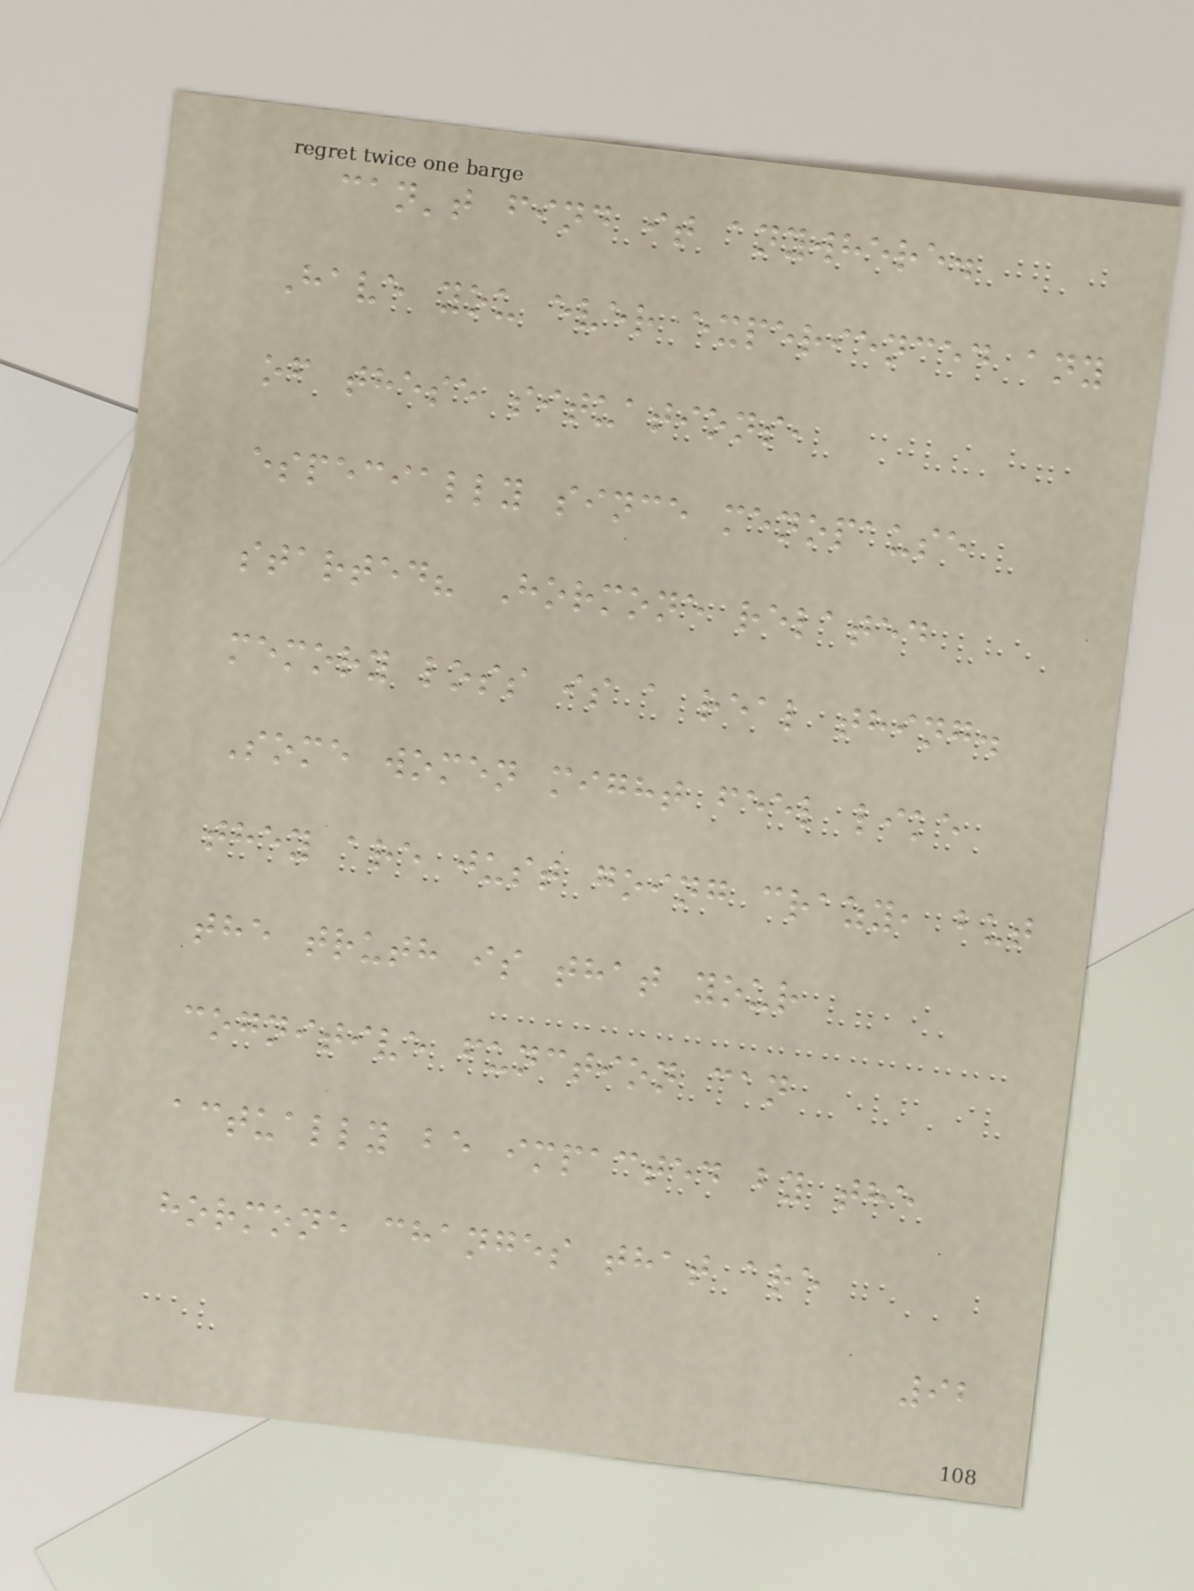can't find it anywhere.
Have you ever experienced any
of these situations,
especially since menopause
started? Hormone related
memory loss is a real thing.
Some women might feel like
they are just going crazy, but
the truth is that your
cognitive function can
actually be impacted by the
hormone changes that are
92
